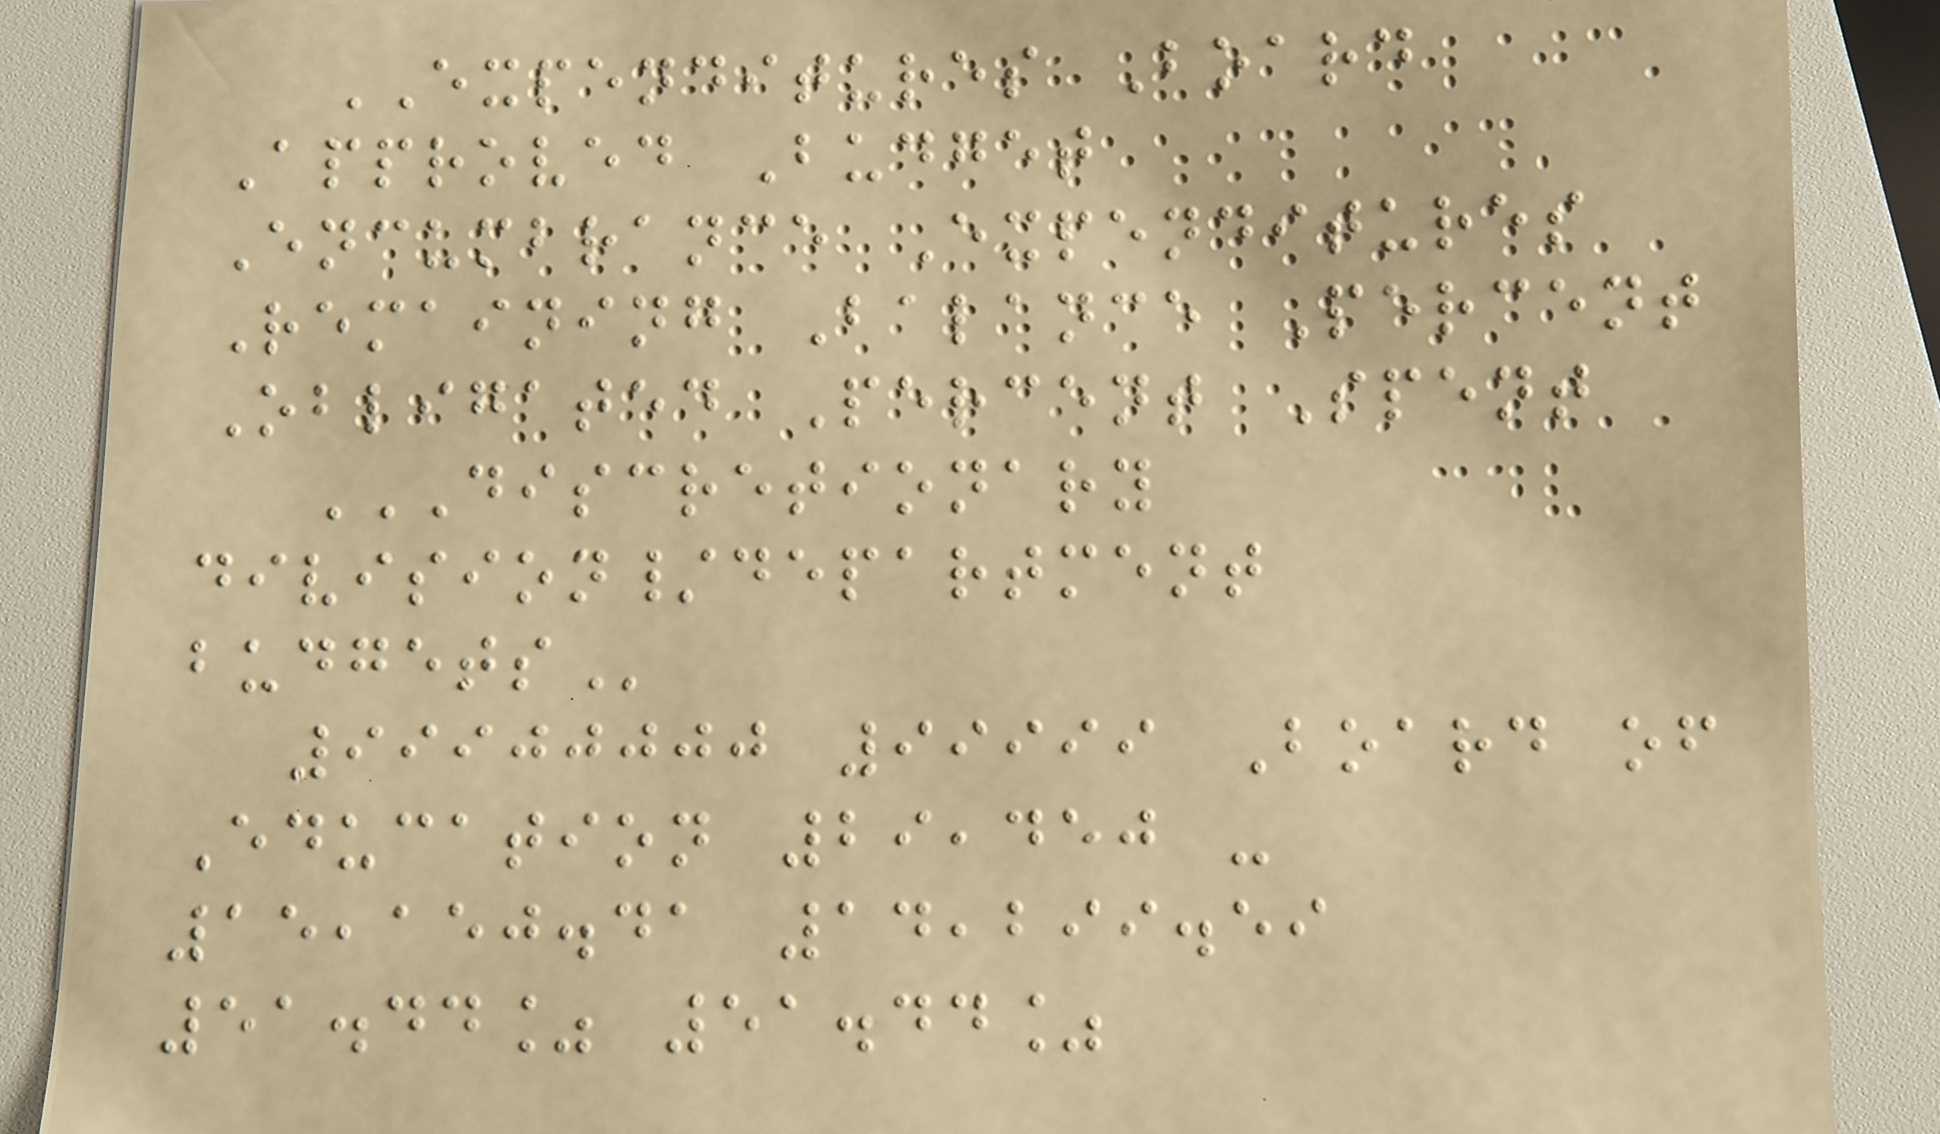EXPENDITURES Board
Approved Budget
Encumbrance Expenditures
Remaining Balance Percent
Obligated Percent Spent
DISCRETIONARY
DIVISION/DEPARTMENT
BUDGETS
99900000 99999 Board of
Education 29,450 -
15,150.41 14,299.59
51.44% 51.44%
